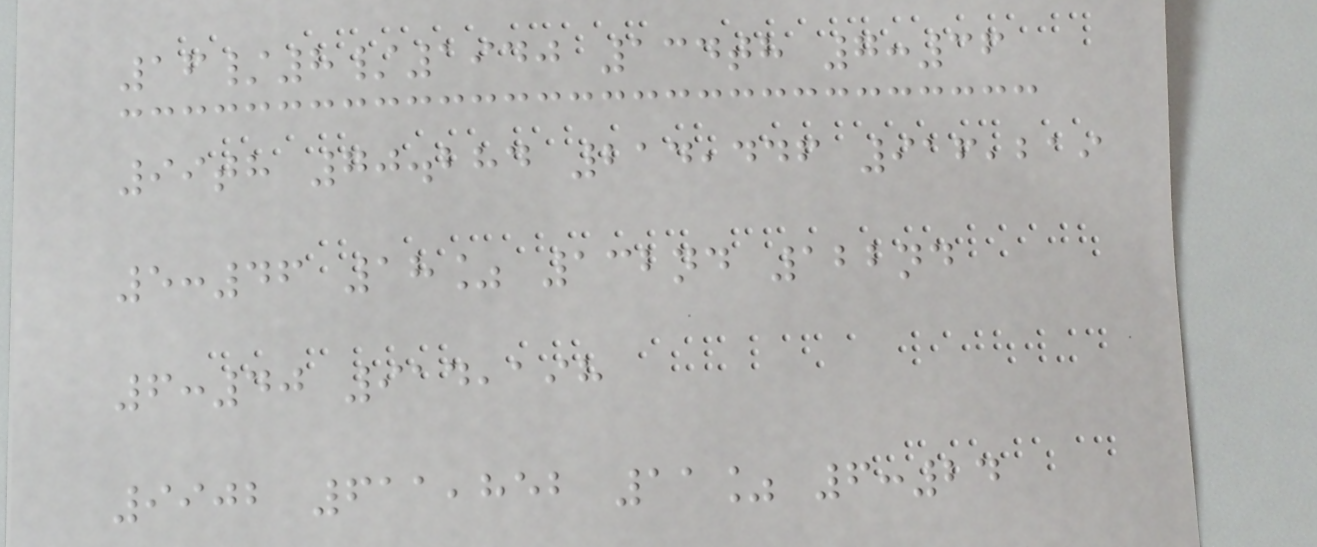16/8/1940 134th 7:36
99th 70.284 214,446 916,219
5:46 18% 132nd 122nd
6:40 914,198
9902 611,852 11% 6:24
